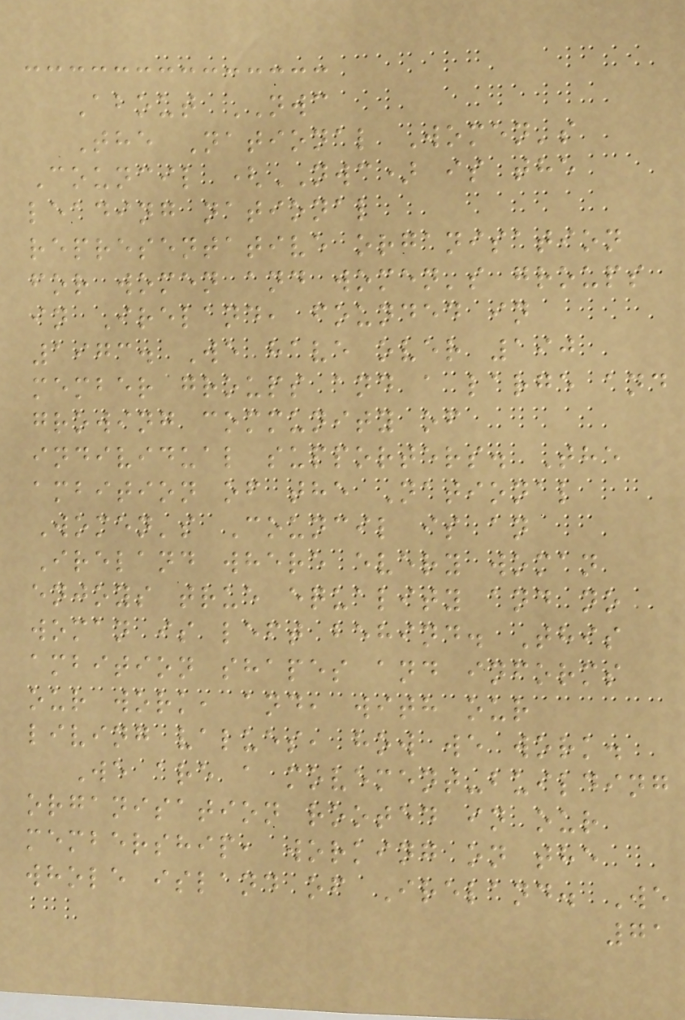About NWC
The National Women's
Council (NWC) is the
leading national
representative organisation
for women and women's groups
in Ireland, founded in
1973. We have over 190
member groups and a large and
growing community of
individual supporters. The
ambition of the National
Women's Council is an
Ireland where every woman
enjoys true equality and no
woman is left behind. This
ambition shapes and informs
our work, and, with our
living values, how we work.
We are a movement-building
organisation rooted in our
membership, working on the
whole island of Ireland. We
71
